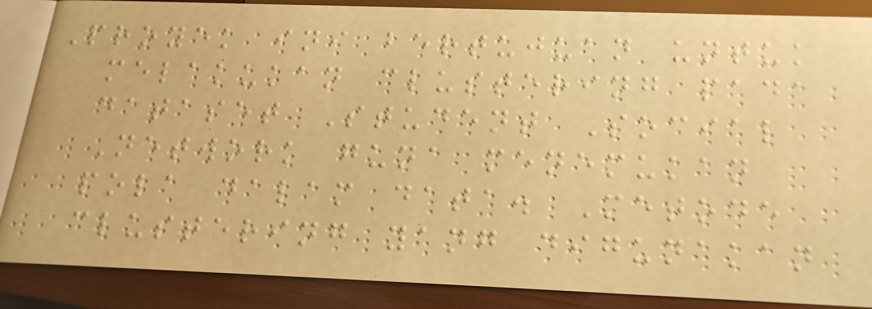Proyek ini bertujuan untuk
melakukan clustering pada
dataset Student Social
Network guna menemukan
pola dalam data. Metode
clustering yang digunakan
